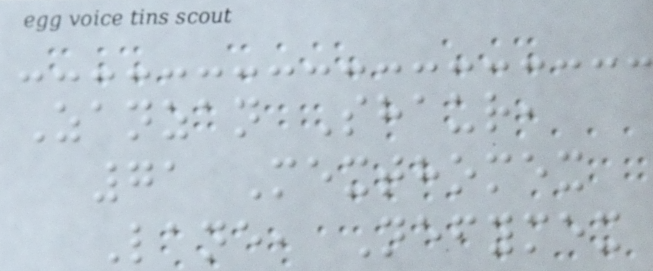Zanzan Shaur,
71 Mexthomex
Lane, Nefymex
